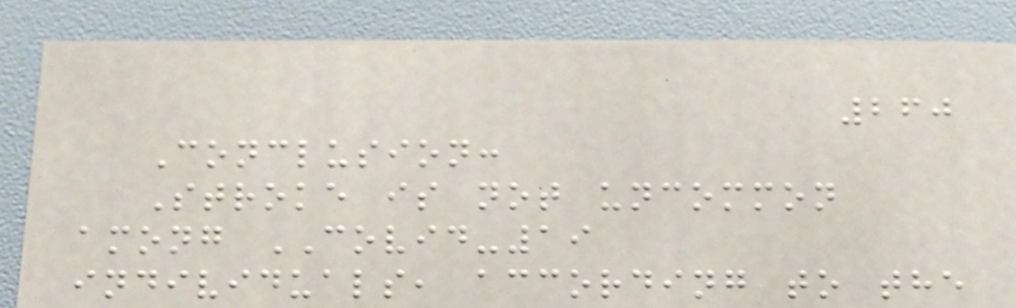260
Conclusion:
Stroke is not uncommon
among COVID-19
individuals, according to the
